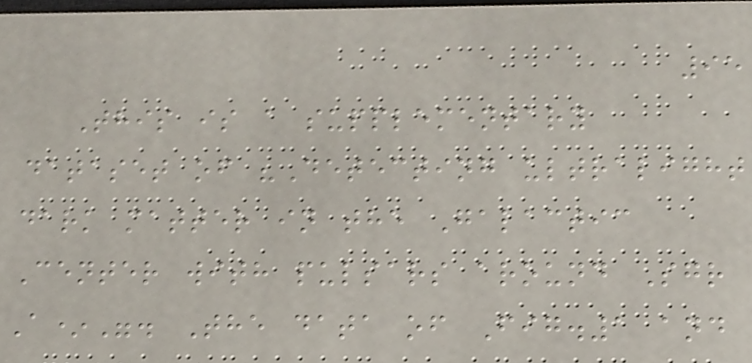95
This is a supplementary
dataset of "Detecting ultralight
dark matter in the Galactic
Center with pulsars around Sgr
A*". The data of Fig.1 and
